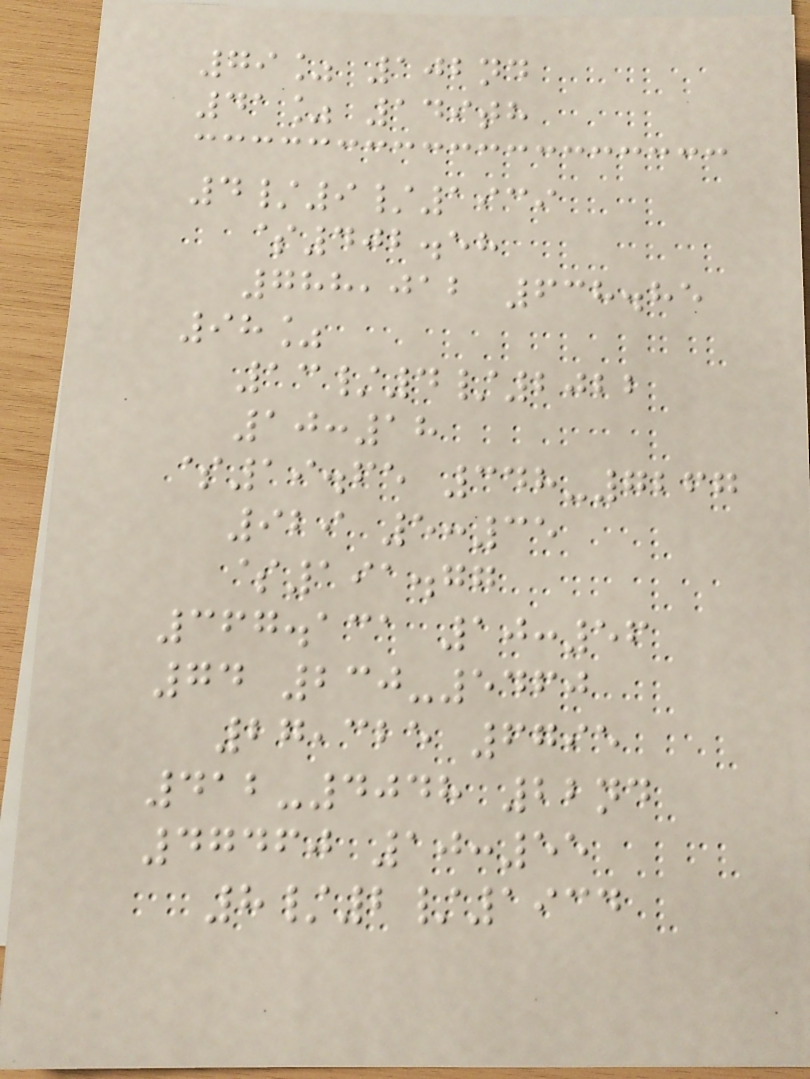79% 102nd
41% 149th
4/9/1939
$402.58
788,012 638.85
98%
13/4/2022
10:18
$19.65 348-7267
929 5:35
$191.77
367.131 10:56
74 230-5460
27,325 6795
412-4048 22nd
47460 10:55
8/2/1934
